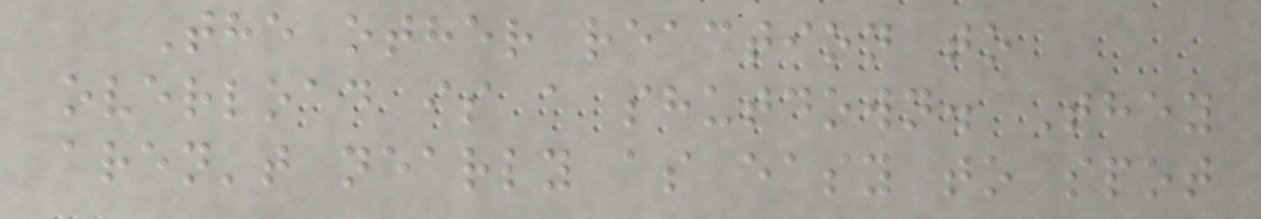The other reaction to
overload is a shutdown. They
aren't nearly as easy to spot
